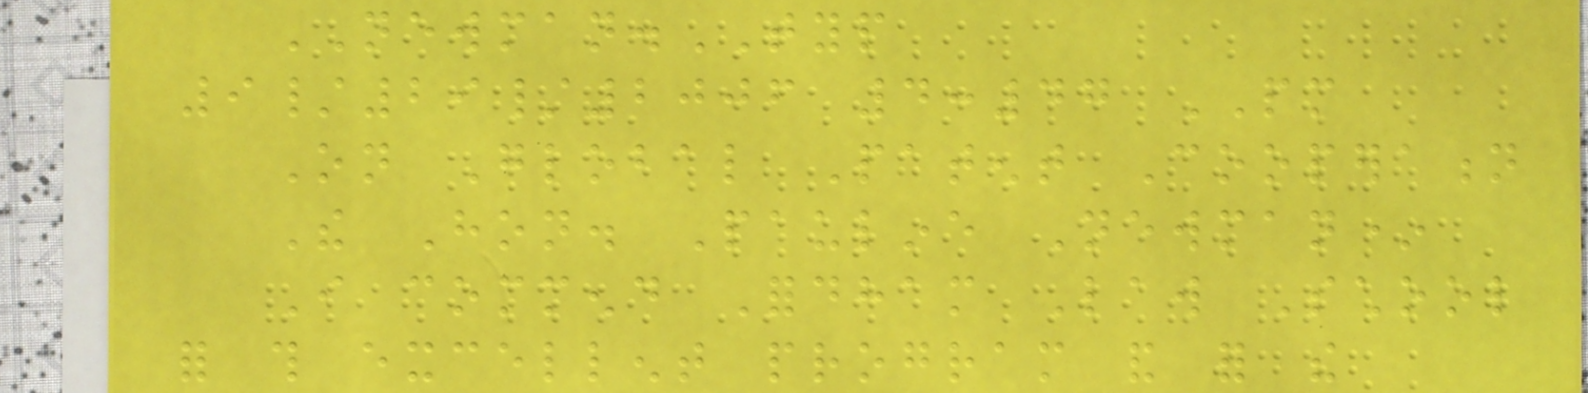NEWMAN.TYP
9/29/2006 4:47 PM
On Global Patent Cooperation
The Hon. Pauline Newman*
I commend Fordham Law School
for this excellent program and for the
